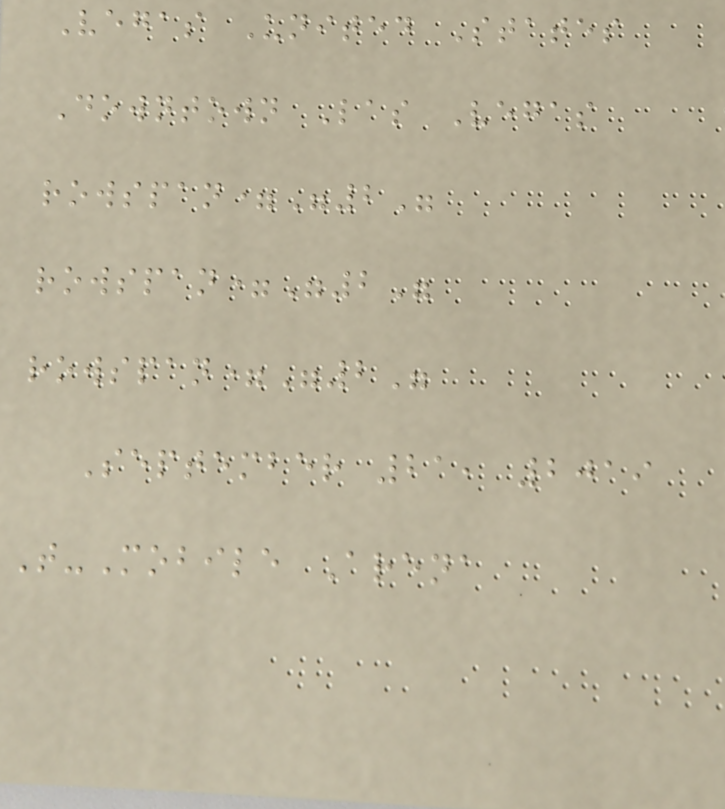Vegas United States
Downtown Las Vegas
rowspan="2"
rowspan="2"
rowspan="2"
September 21, 2019
T-Mobile Arena
